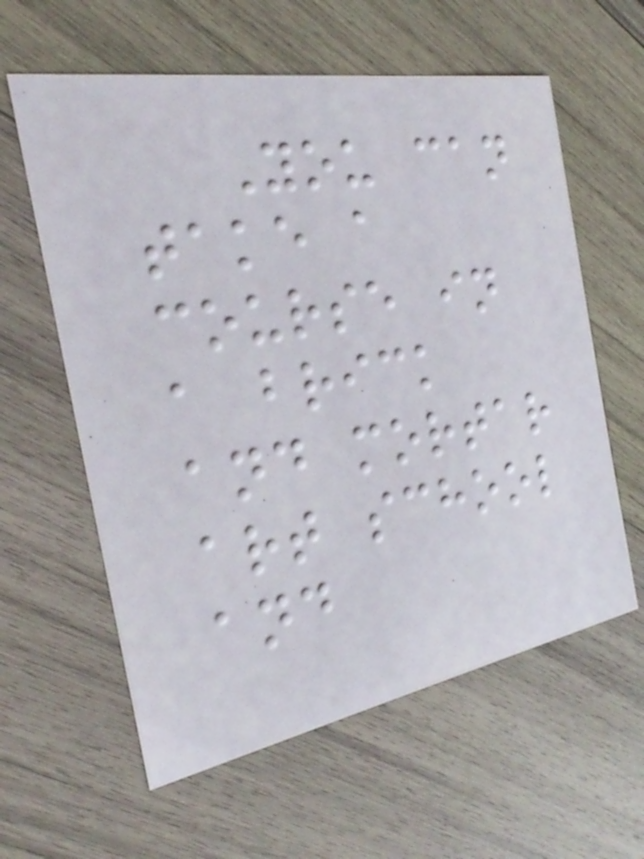You can
take a
course in
a brick
and mortar
art school
and
